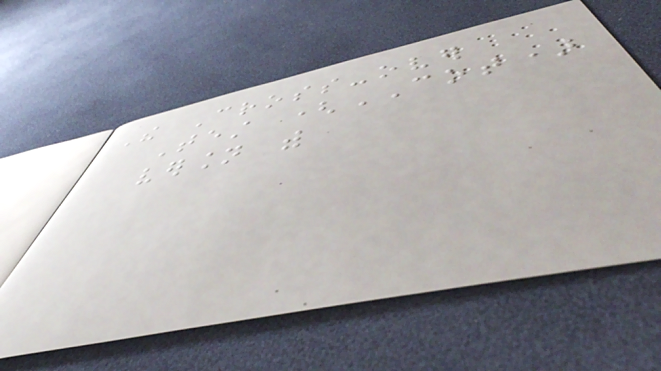The Cross-over
Test (COT)
version with
